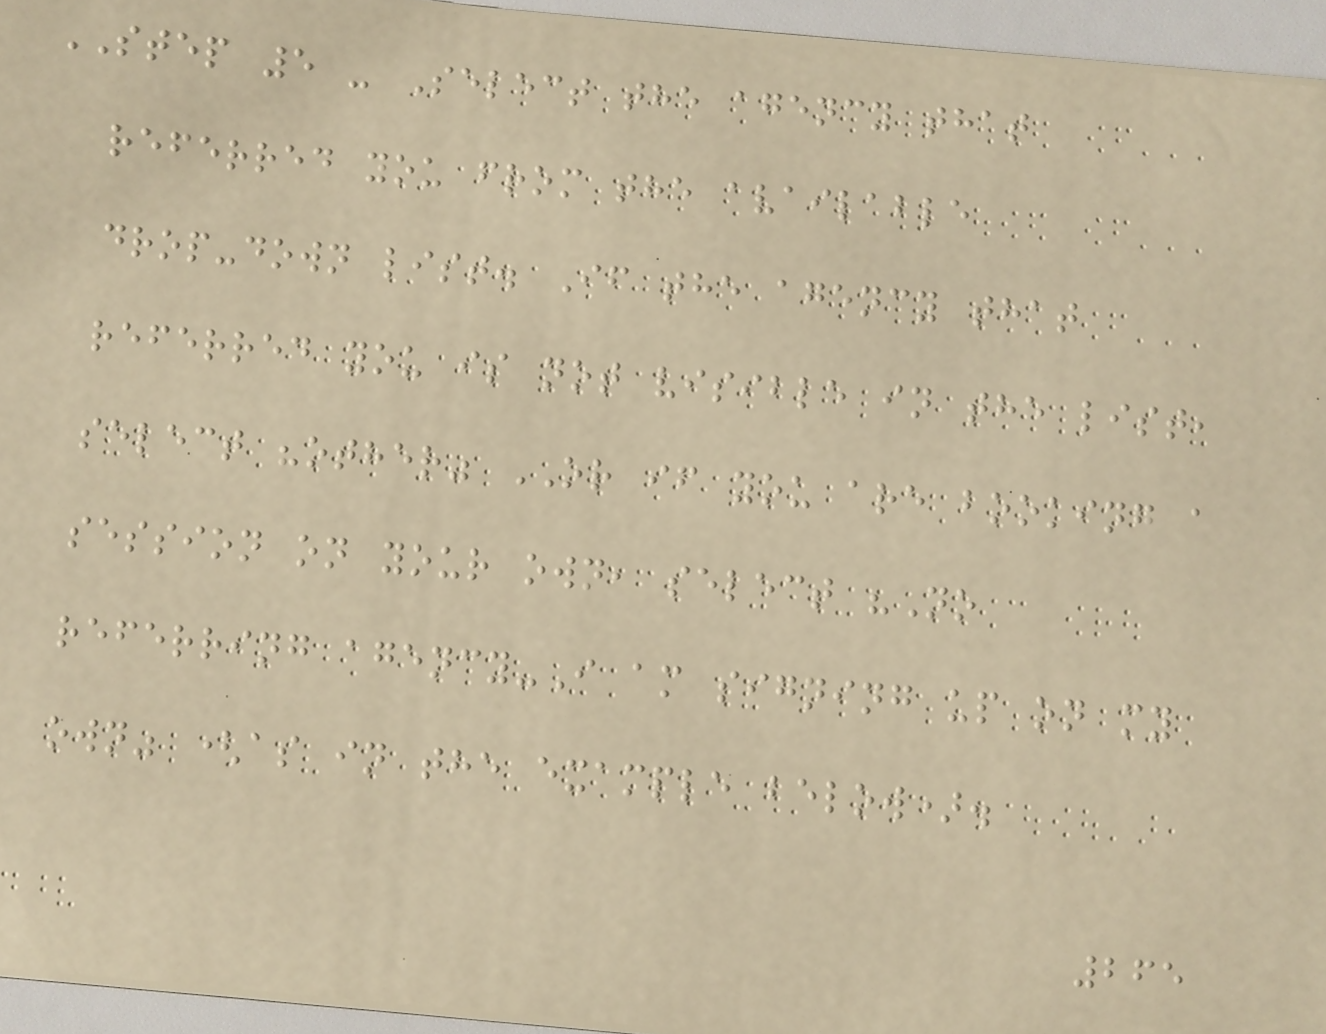STEP 5 - Select the agency that
referred you from the available
drop-down list. If the agency that
referred you is not visible in the list,
select "other" OR if you are booking a
session on your own, select "No
referring agency-I am signing up on my
own" (as in the example below).
265
